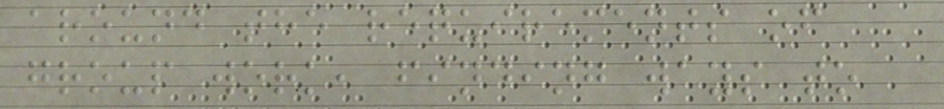around the requirements of
group work, finding ways to
